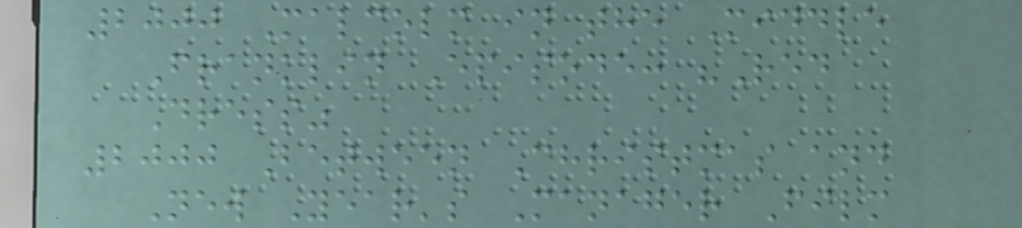2000 Malcolm in the Middle
Franklin Episode: "Red
Dress"
2000 Between Christmas and
New Year's Manager Film
